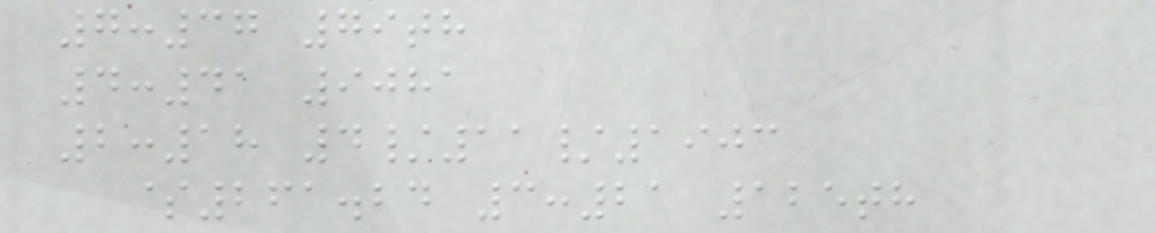7:37 79th
4:41 9081
2:18 4/11/1903
$261.24 3:21 125th
